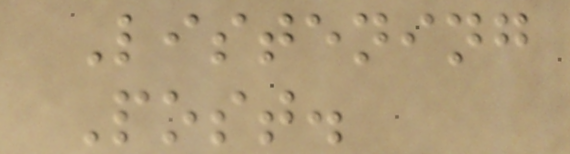Listening
Post.
